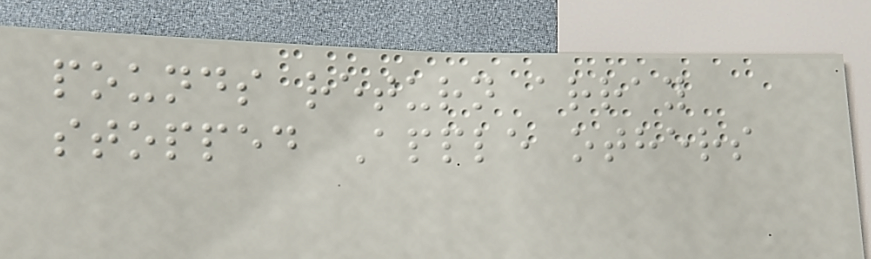pounds return array
stopped Apple others
